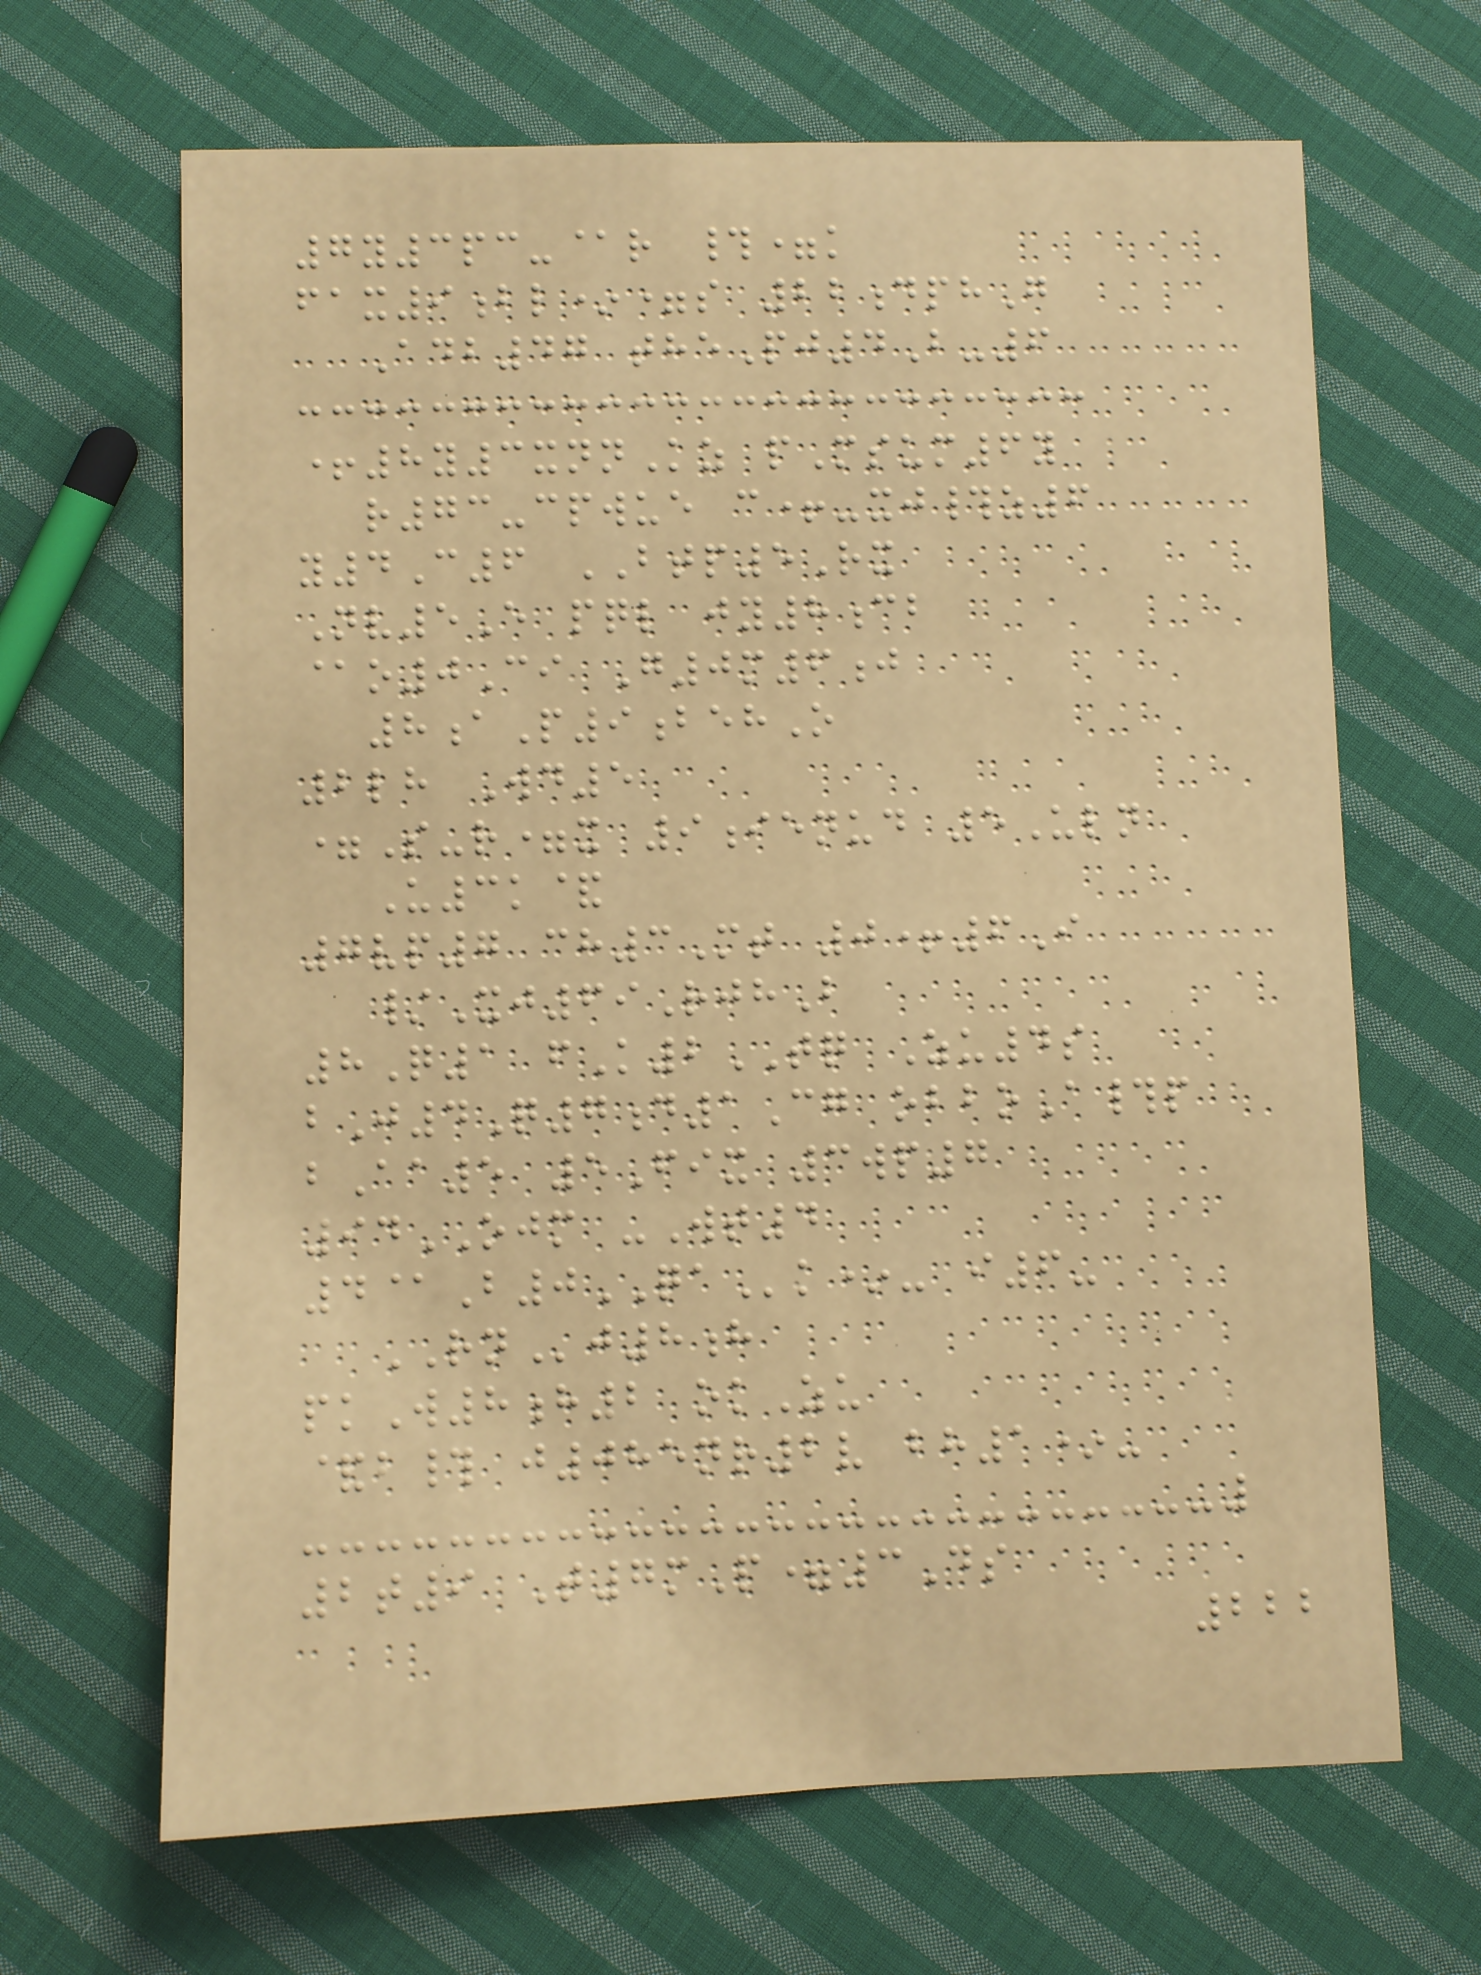7y3pc-@r #=k
fax9bl*=s 22dphG
Adb47 thePj4B-6
+8y3xnnKz pMsum6y
r73-cpwue c+-xj#z6
y4C6 BTP5Rx
Nv5E pql jy8cb
@o0Ci G0m6j
8aP9behO
2lh Wd5
=S-r=x 9ienud 5Uln
U3k&
7vp7 ch3Mt 0+6I
/Xj69RjhB
8Q1 fK2TQ Zu4s
bJ4Q7d1Cg obboA#p
bAa5 5Fix 3wp7
94OJM -Wt4
4@B0QAk*- i6-
RNj8h
pkW8h2 okZu
&b# j085nr2v bh1*-
2t9 T7mP=3Ds
222
